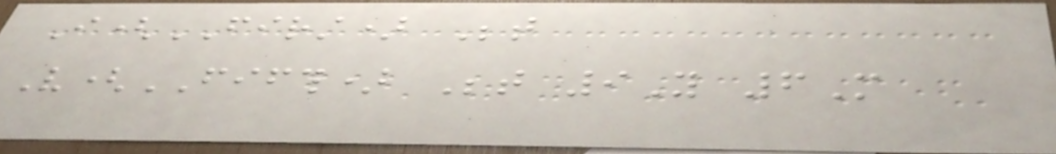I(FIRST) Between
V(FIFTH) Between 9Y 6M
